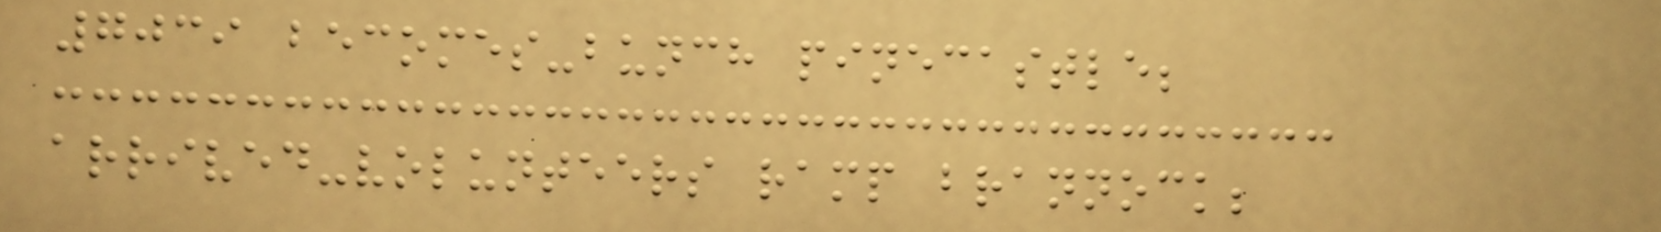7039 becomes-bunch pinecastle;
arrived-volunteers ramp brannock;
